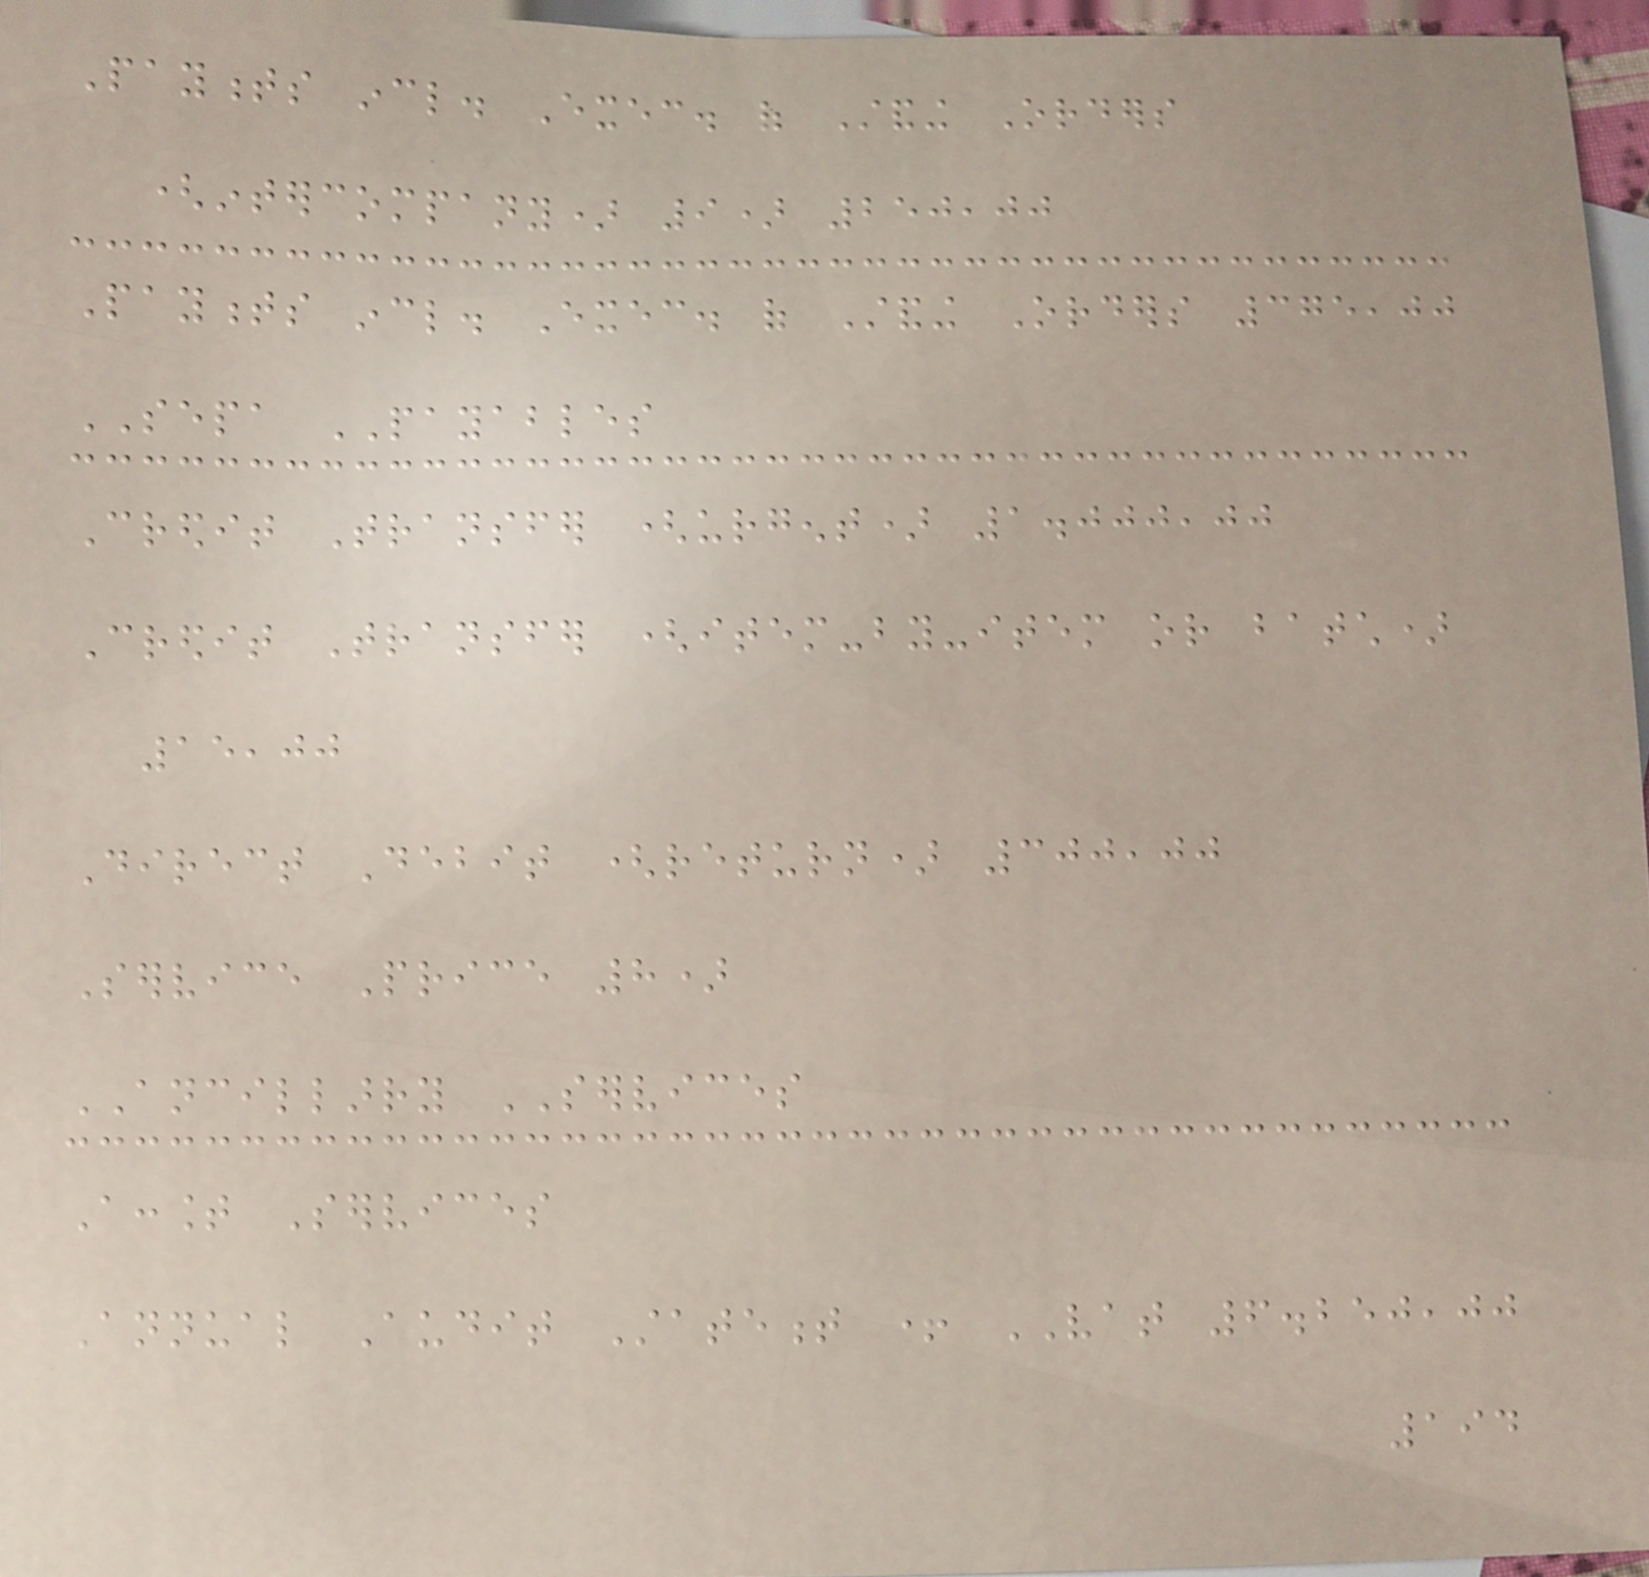Payments incl. Exec. of Standing Orders
(intercompany) 9) 250,00
Payments incl. Exec. of Standing Orders 375,00
SEPA PAYABLES
Credit Transfer (urgent) 1.000,00
Credit Transfer (item-by-item or batch)
15,00
Direct Debit (return) 300,00
Service Price 8)
ANCILLARRY SERVICES
Account Services
Annual Audit Statement + VAT 6.250,00
194
